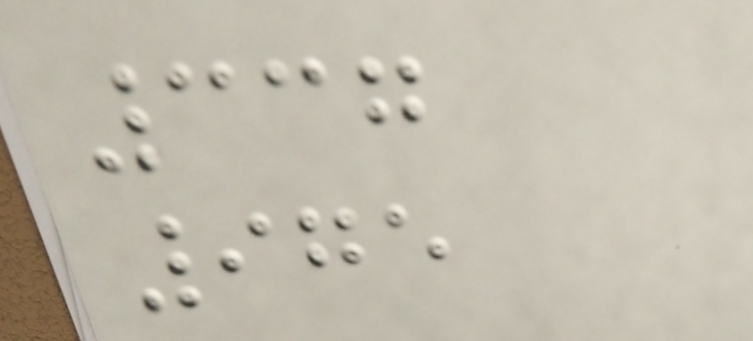337
975
